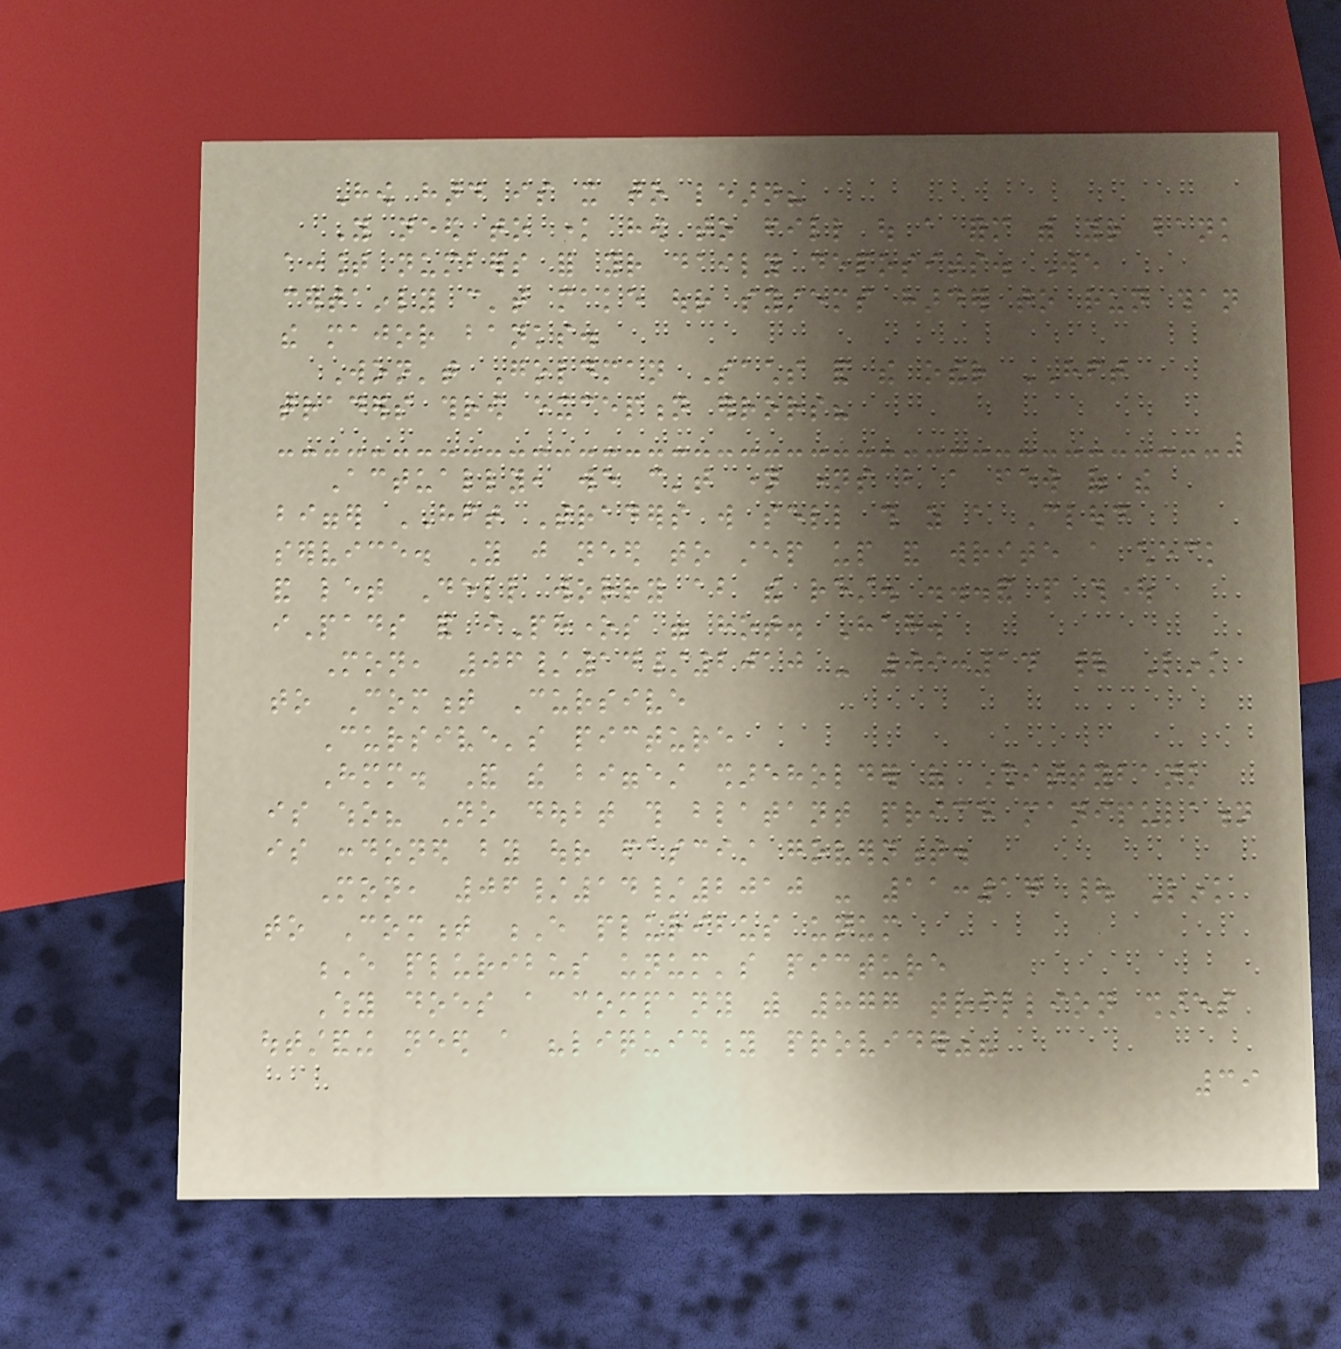How hard is it to learn?
You need to know how to fill out a form with your bank
account numbers for your daily deposits. We
certainly can't make our systems harder to run than
the major banks.
Won't Goldman Sachs and the other HFT
traders throw exception errors?
Actually, we can't name names but a few of the
bigger HFT Traders will sell this as a Cloud
service. You just need to step up and write a check
and let Dell worry about the rest. ...and people thought
iPads and iPhones were hot. Hah.
Mon, 06/14/2010 - 09:14 | Link
to Comment Cursive
Cursive's picture
Hmm. And the biggest shareholder of Shittybank
is who? No doubt this blatant price manipulation
is condoned by our fascist government.
Mon, 06/14/2010 - 11:17 | Link
to Comment E pluribus unum
E pluribus unum's picture
Why does a company with 877 trillion shares
outstanding need a "liquidity provider"?
39
